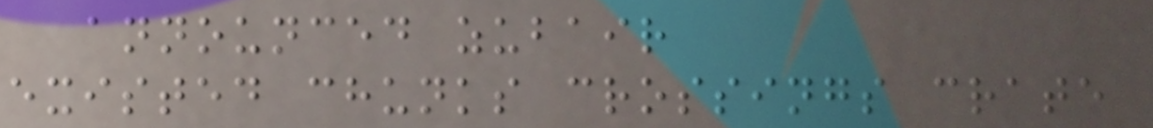announced zubair
existed chunks crossings crate
